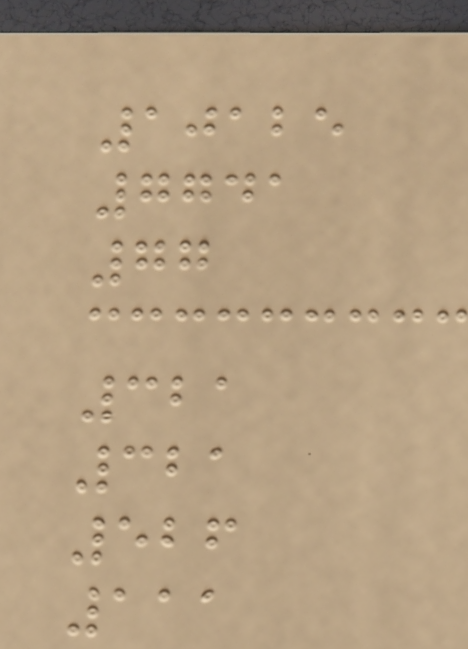10125
7741
77
321
321
526
111
